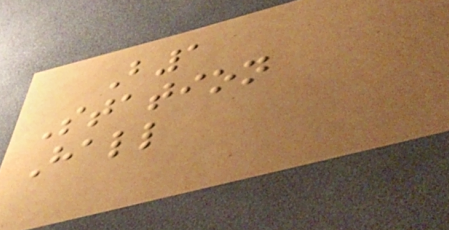B1
Station
Hall
